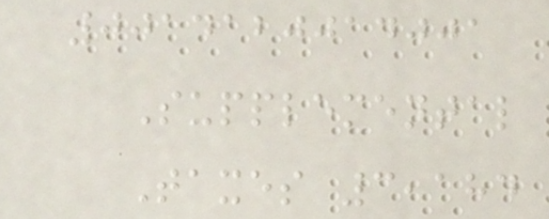0014120014001
Supplemental
Taxes 3,184
